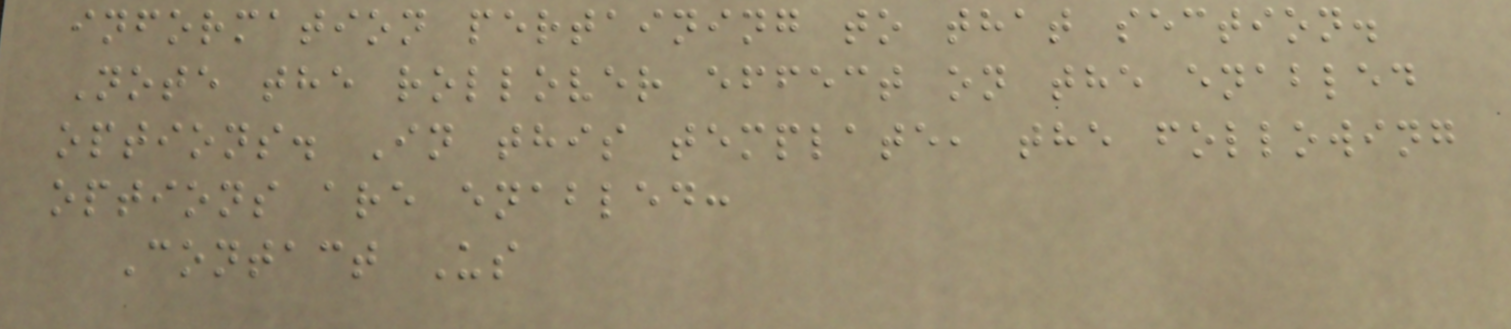information pertaining to that section.
Note the rollover effect on the enabled
options. In this template, the following
options are enabled:
Contact Us
